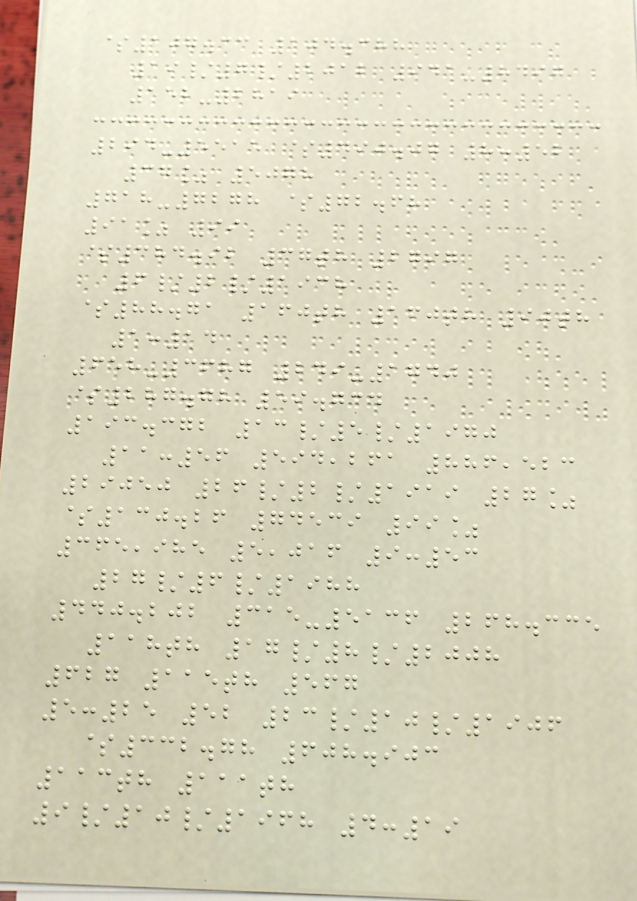$107.33 104.388
19/7/2012 941-8497
152-2819
294-5515 $490.07 8:52
37% 5078
718-7278 $72.68
91% 99
$384.92 37th 2797
6/2/1938
$88.71 160th 160th 90th
1:14
658-3687 249-1740
$287.78 59.734
193.372 13/5/1970
11:56 594,261 886,523
29050 26/2/1919 27%
$130.26 74539 99%
365,985 5,016 9:53
27/6/1988
440.202 315-5136 268.335
118th 17/8/2008
627 115th 567
5:25 52 23/10/1906
$332.78 608.903
113th 111th
9/10/1968 4:19
